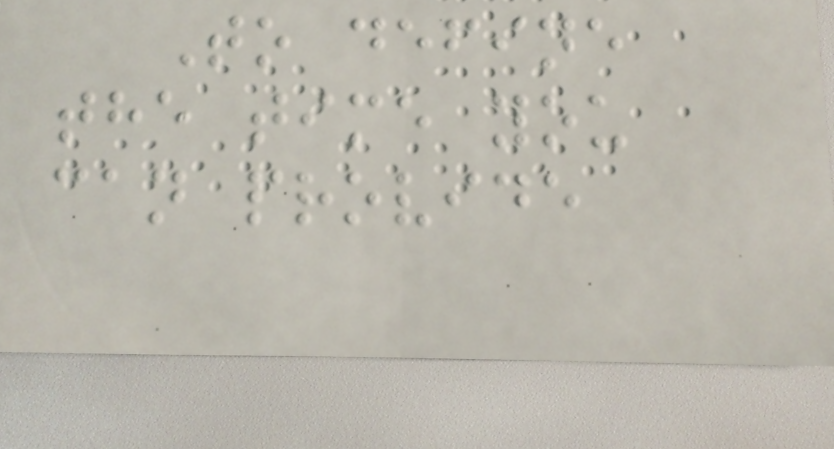To define
the time you
can provide
